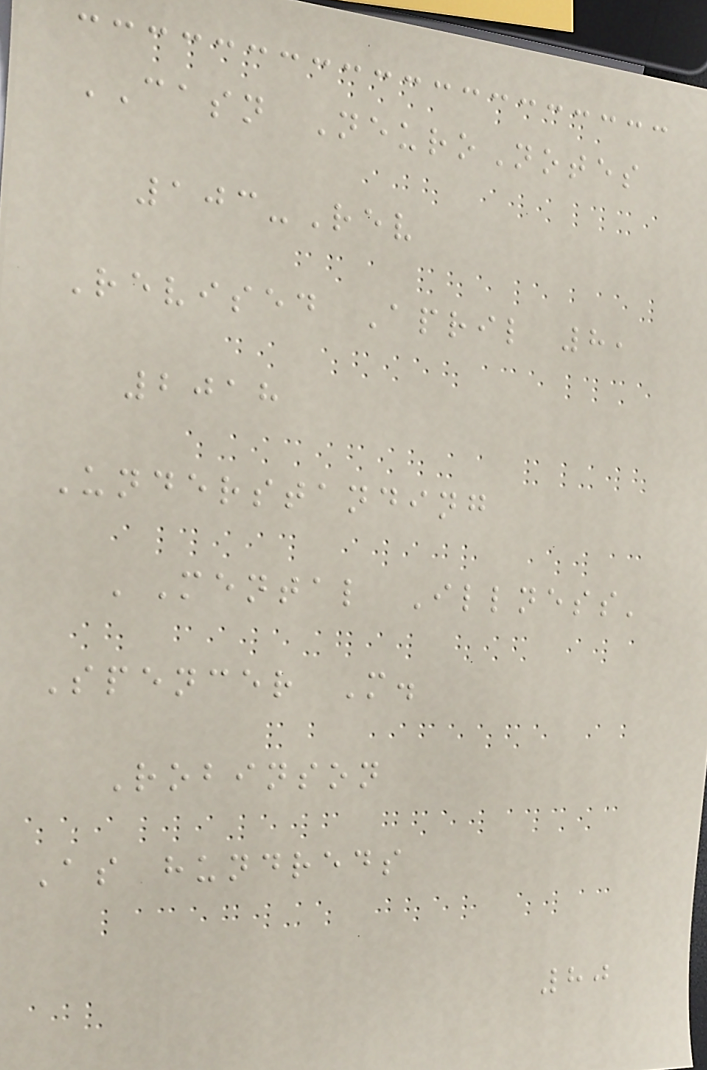CASN NeuroNotes
103-Rev
Revised April 8,
2018
Understanding
'Mental Illness'
Spencer M.
Robinson
As hundreds
80
